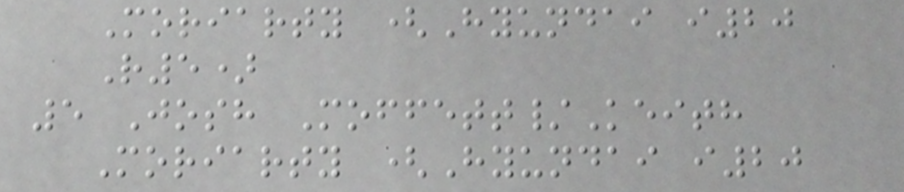Moriarty (Hyundai i20
R5)
5 Josh Moffett/Keith
Moriarty (Hyundai i20
